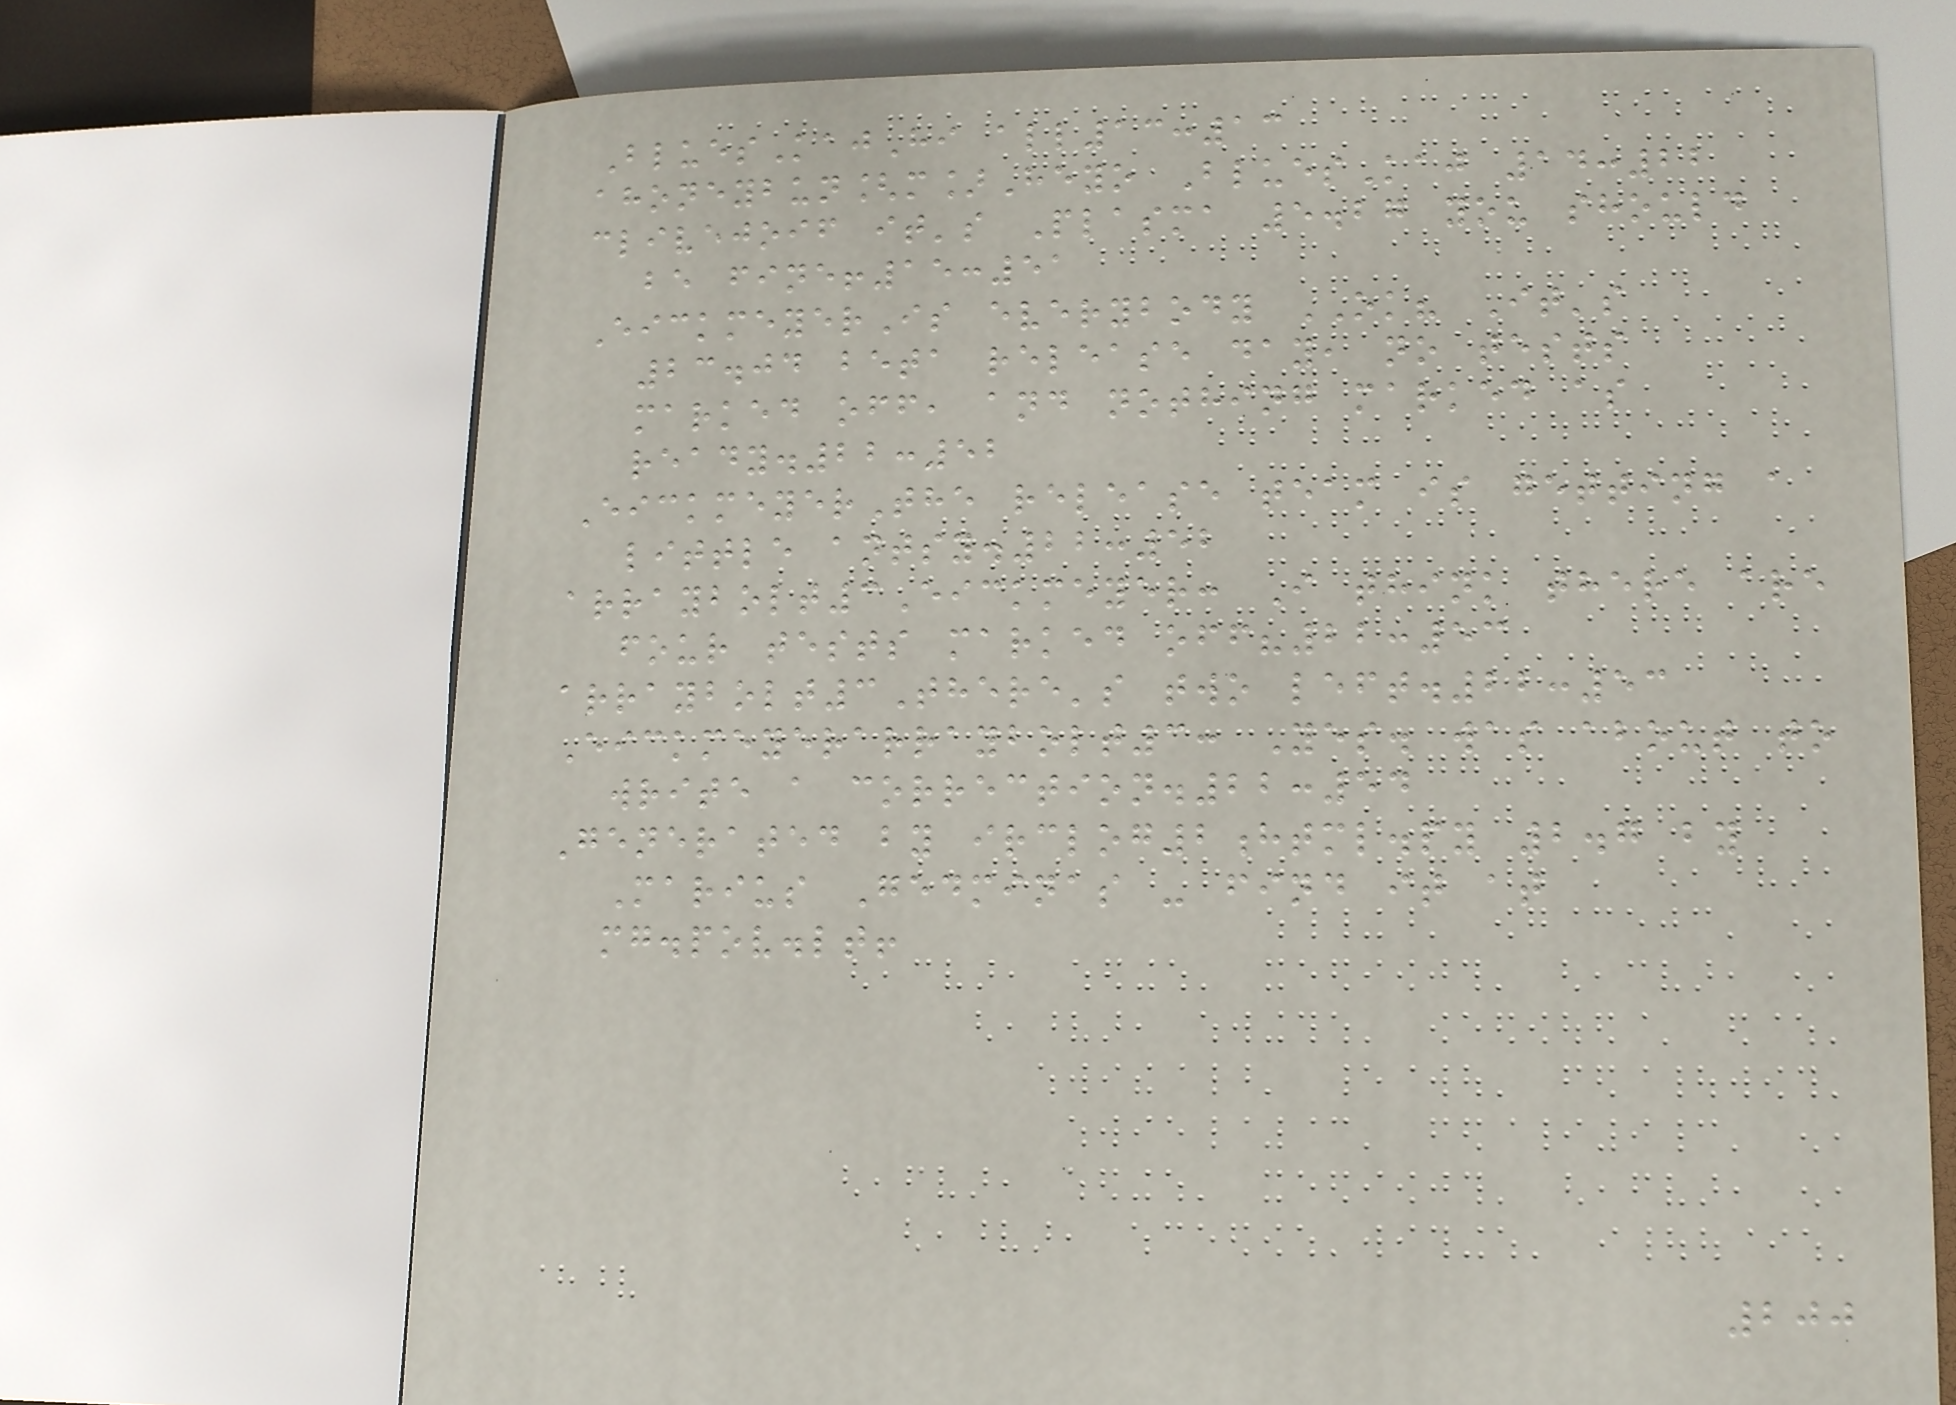BluesKajHi all13:13
ahoneybun[m]Heyo BluesKaj 14:22
clivejoif it's Plasma 5.27 you should
be fine!15:51
EickmeyerIs everybody OK? It's
23.04 beta release day, no tests
marked off, and nothing marked as
ready.22:52
EickmeyerThe release team is getting a
little antsy.22:52
arraybolt3Eickmeyer: I think there are
four tests marked off?22:53
arraybolt3There's two left.22:53
Eickmeyerarraybolt3: Yes. was about to
write a correction.22:54
Generated by irclog2html.py 2.7 by
Marius Gedminas - find it at
mg.pov.lt!
200
